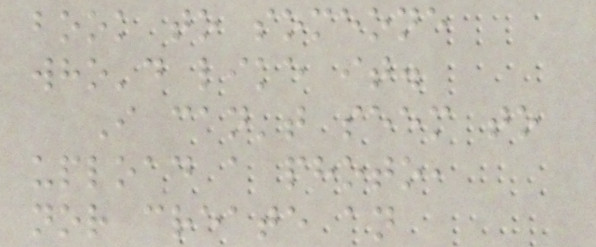book to someone
who'd like it.
I can't seem to
upload a photo,
nor create an
